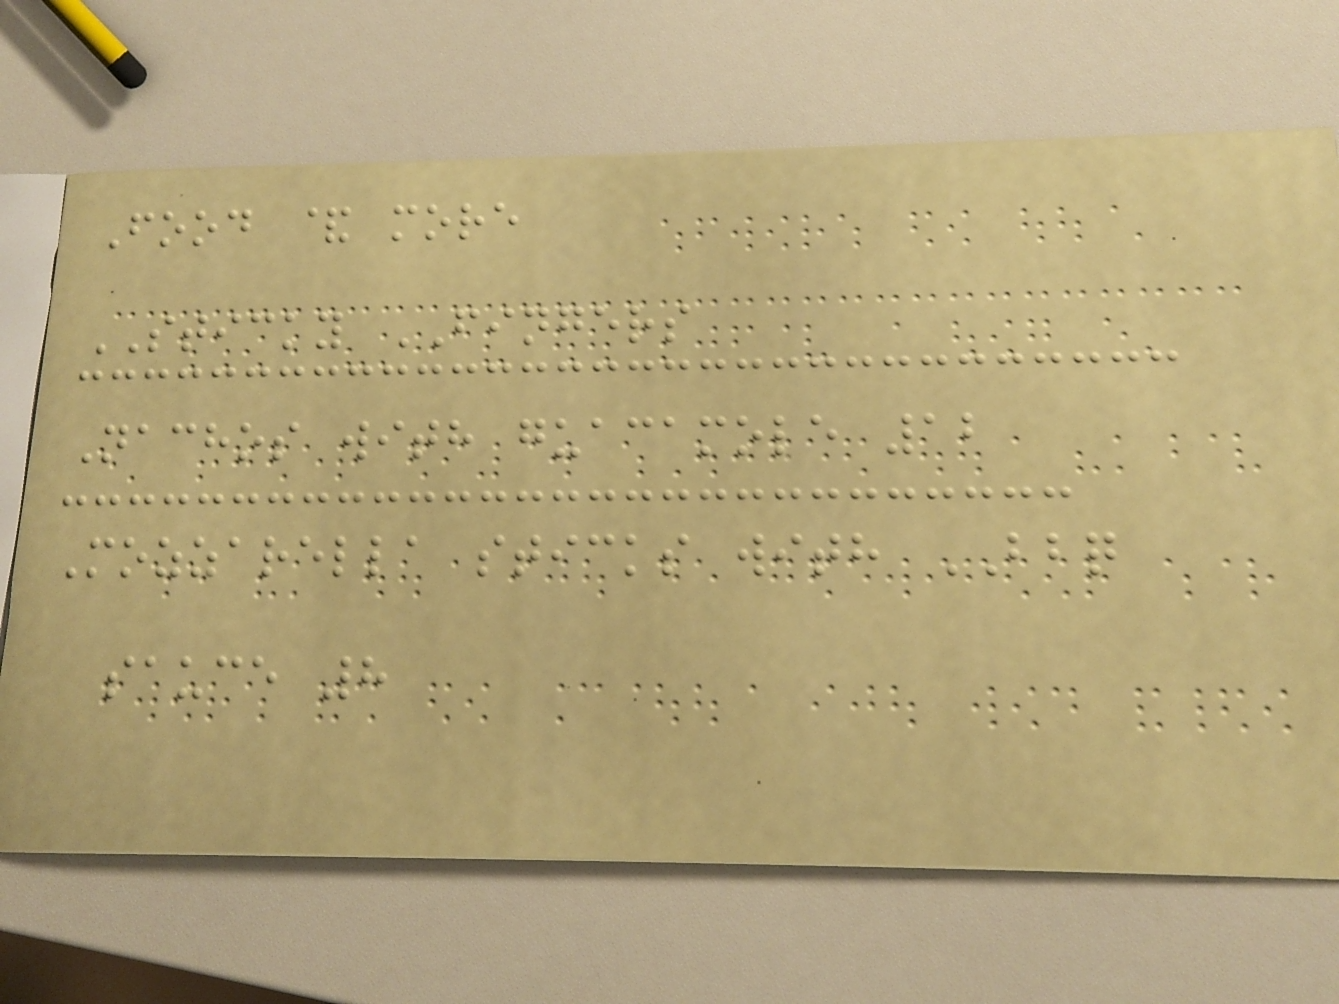Food & more
STICKY FINGERS
Nachos with guacamole 12
Mozzarella sticks with BBQ
sauce 8
